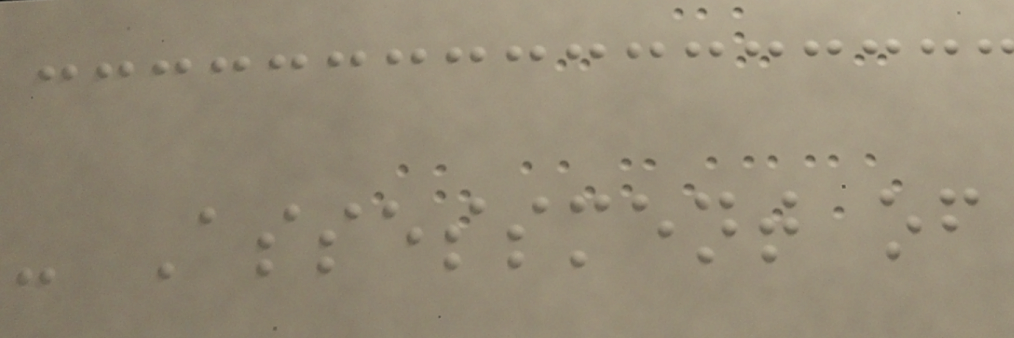- Assessment of
